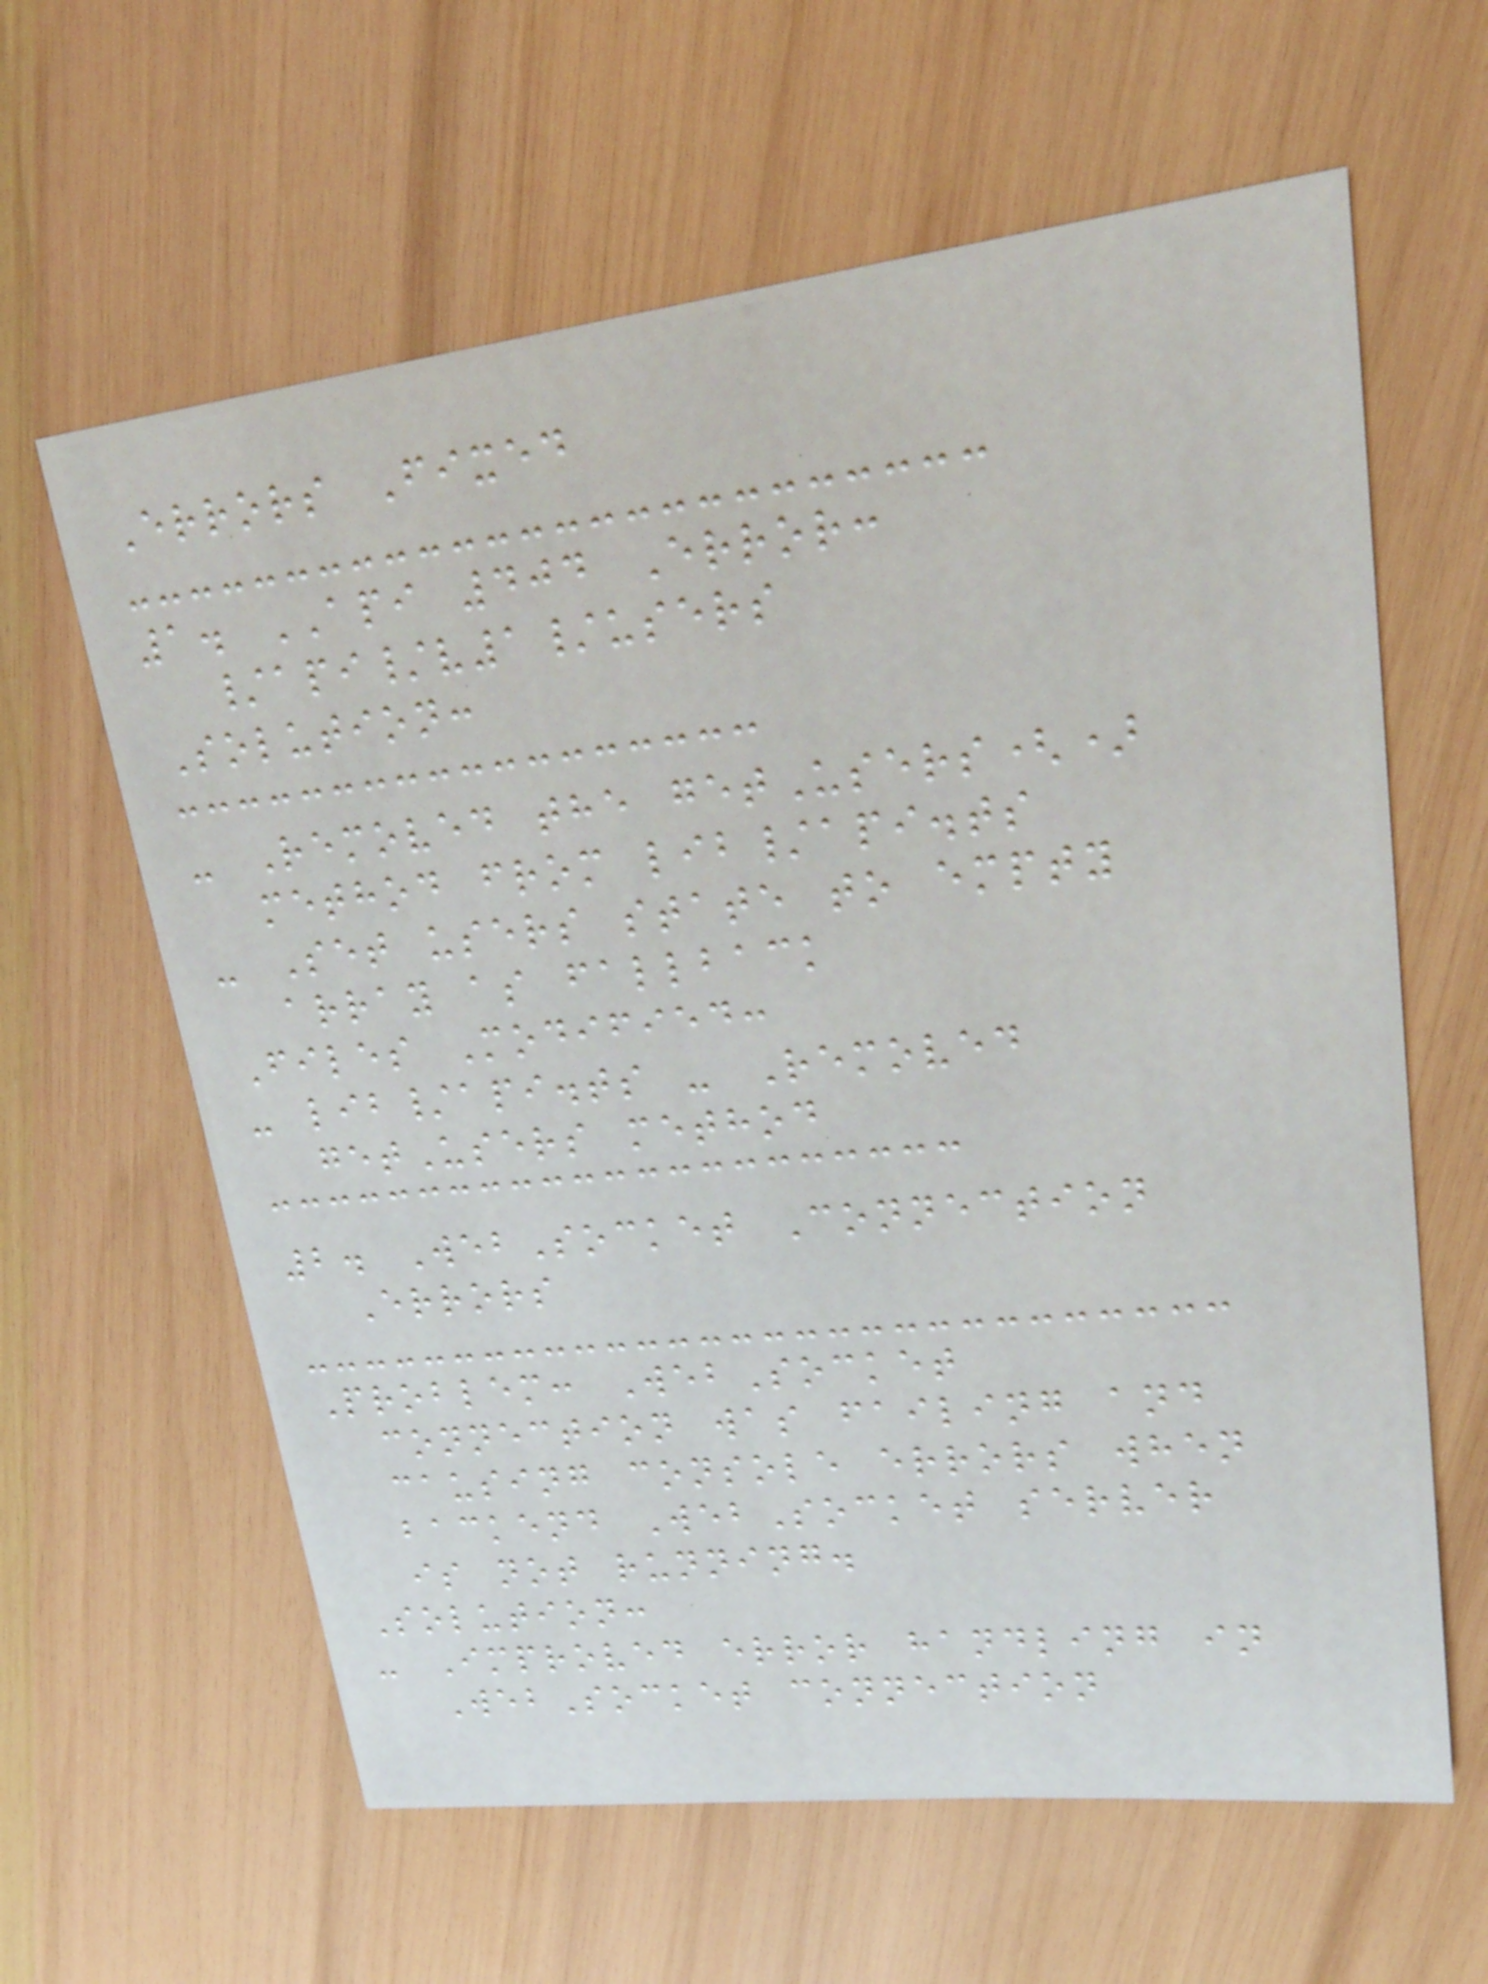Errors Fixed
1. API 404 Error:
/api/v1/users
Solution:
- Removed the getUsers()
method from lib/api.ts
- Set users state to empty
array as fallback
Files Modified:
- lib/api.ts - Removed
getUsers method
2. WebSocket Connection
Errors
Problem: WebSocket
connection was failing and
causing console errors when
backend WebSocket server
is not running.
Solution:
- Improved error handling in
WebSocket connection
